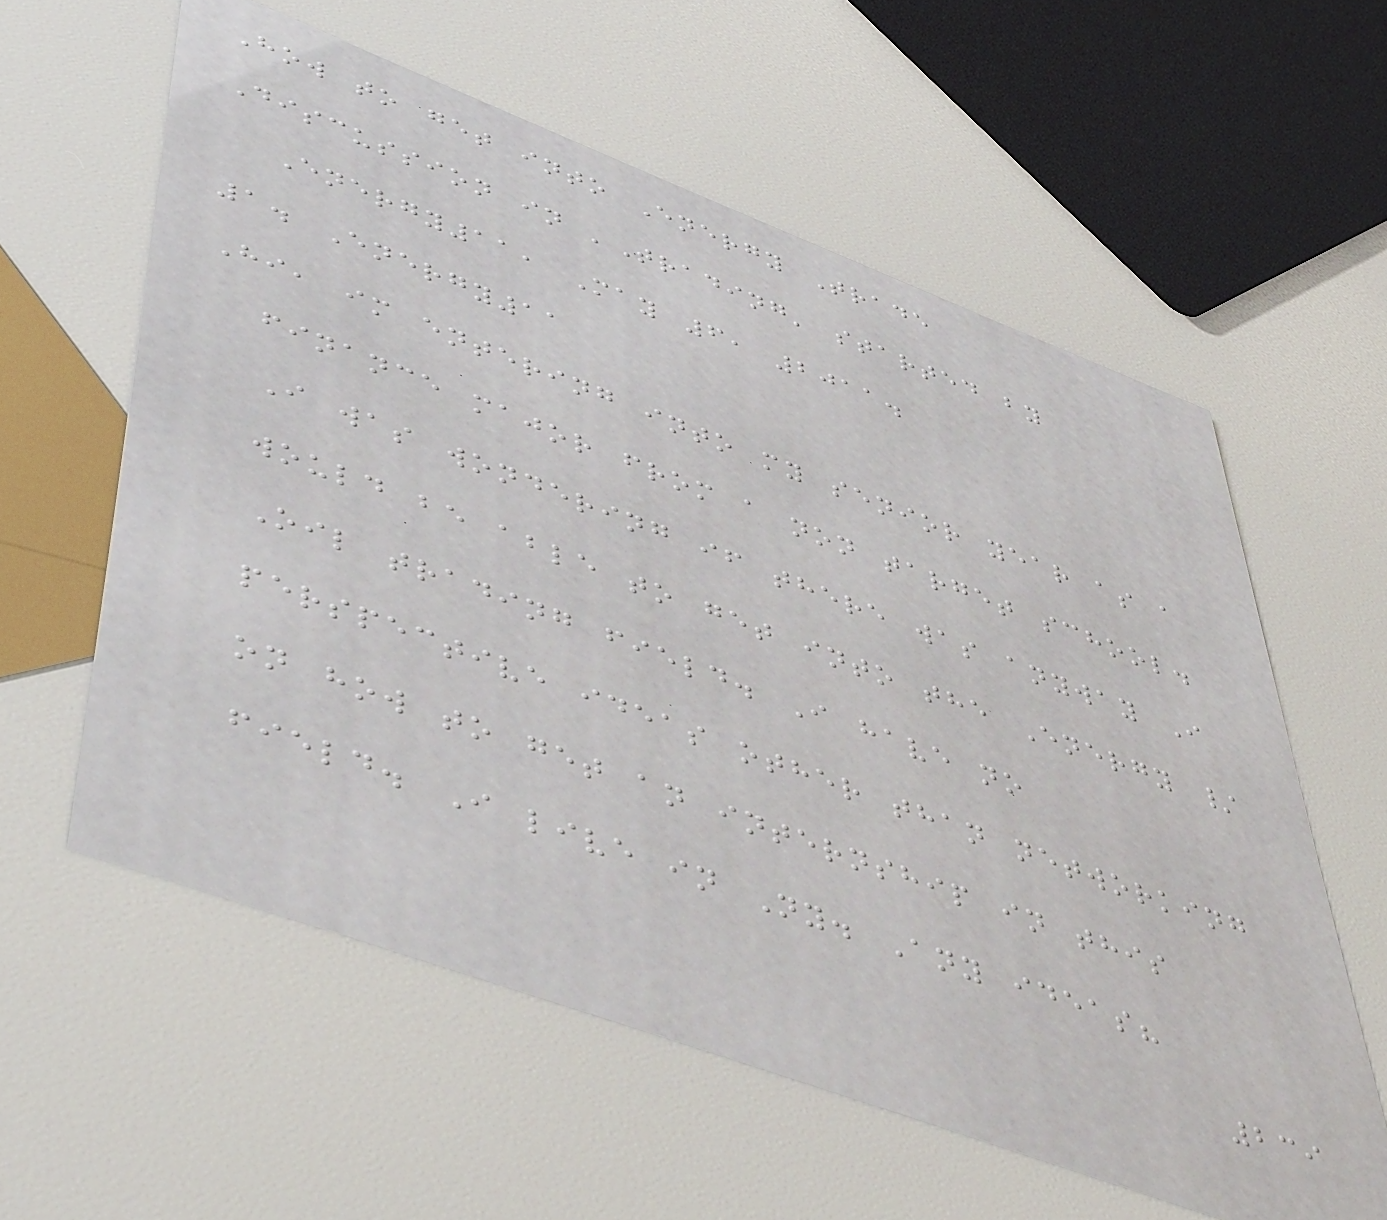How to get into Energy Trade
Discussion in 'Trading' started by
Energy11, May 6, 2011.
1. Energy11
Hi, im entering into my senior year as a
finance major from a non target school.
I was wondering if there was anyway I
would be able to get into the Energy /
Oil trading field. I have no
perspective ideas other than networking
on how to get an internship in this
field. I live in Ny. Any ideas?
239
